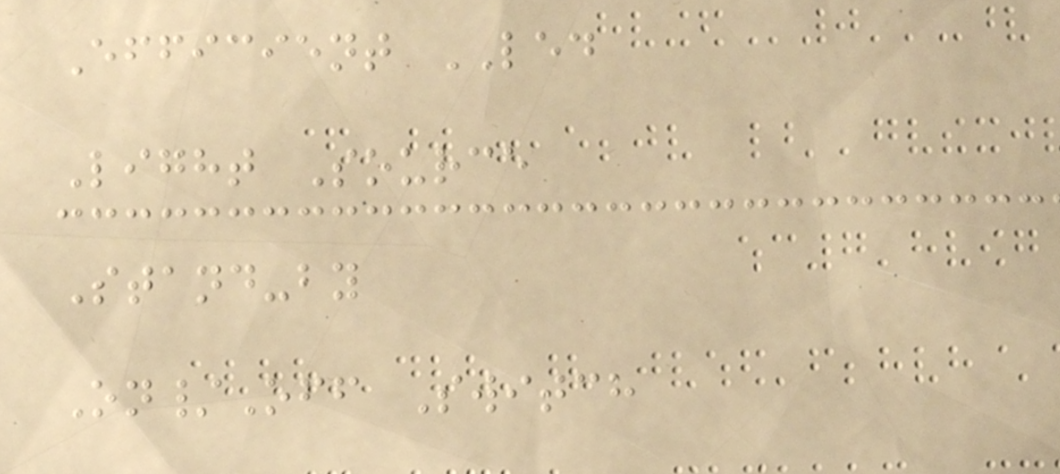Efficient LED
Light Source
Stand-by
On/Off Switch
